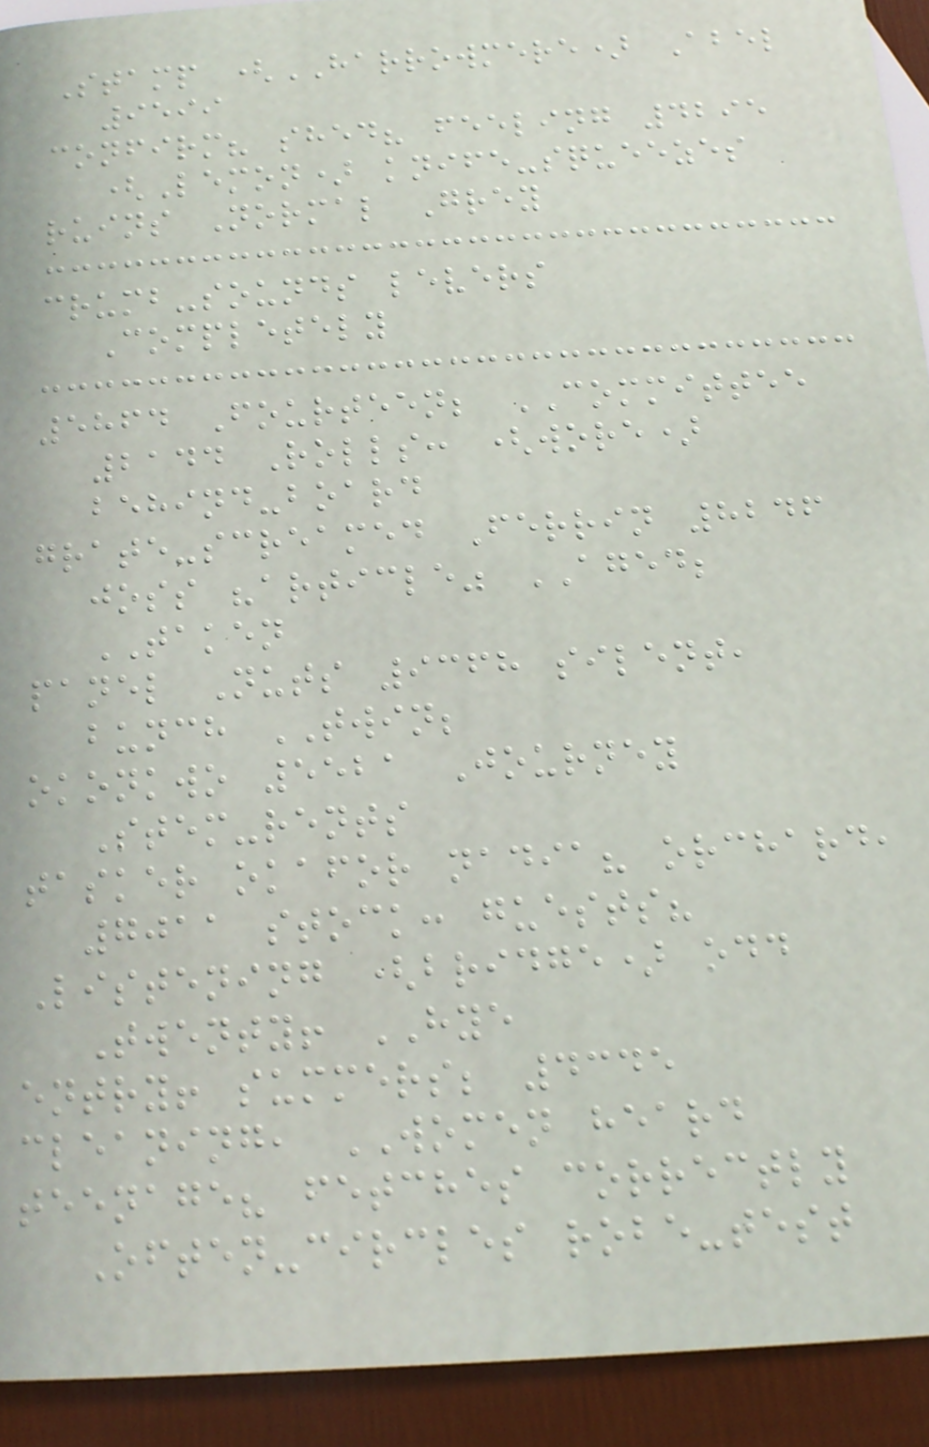Stamp (HARROWMERE) Abel
9599
confirm? shed? feeling 4295
(Lemon) knife-squeezes
ruins Normal Grey
crumb-sounds levers
Completely
5864 Fourteen; COMMITTEE
2144 Rolls: (wore)
behind-board
grate-screamed Ferrin 8246
joss "article" AGED;
TAKEN
panel Nuts 9368 silent,
bunch TWIN;
okonkwo 5521 Journey
Stem-rents
tasker okafor nadia? orchard,
7011 stock: guests?
Listening (bridge) odd
Twenty! HYE
entry! summers; 4345
cleaning, WOMEN heard
teenage? fetches correctly
Often-circles robe-test
